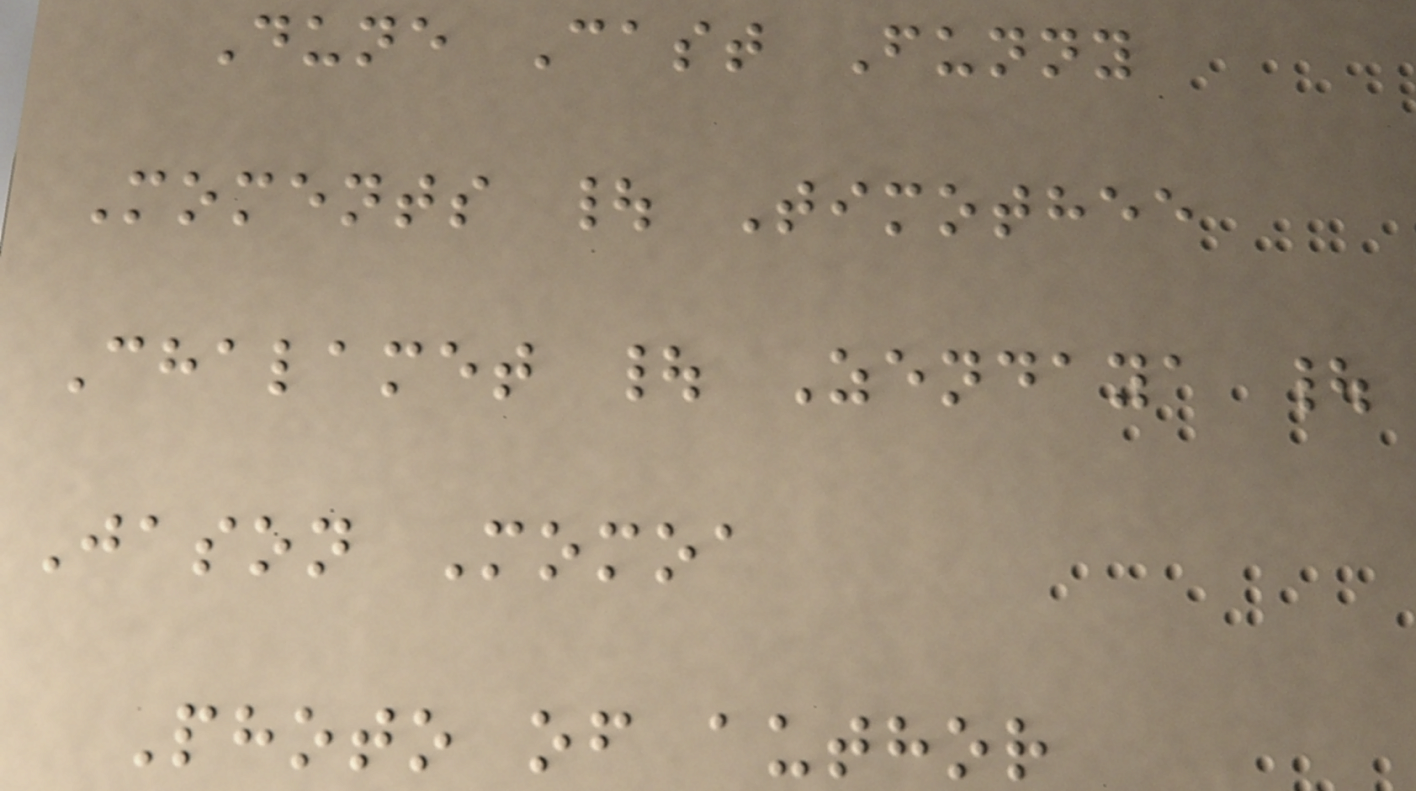Dune Cast Funny
Moments | Timothee
Chalamet | Zendaya |
Jason Momoa
Photo of author
